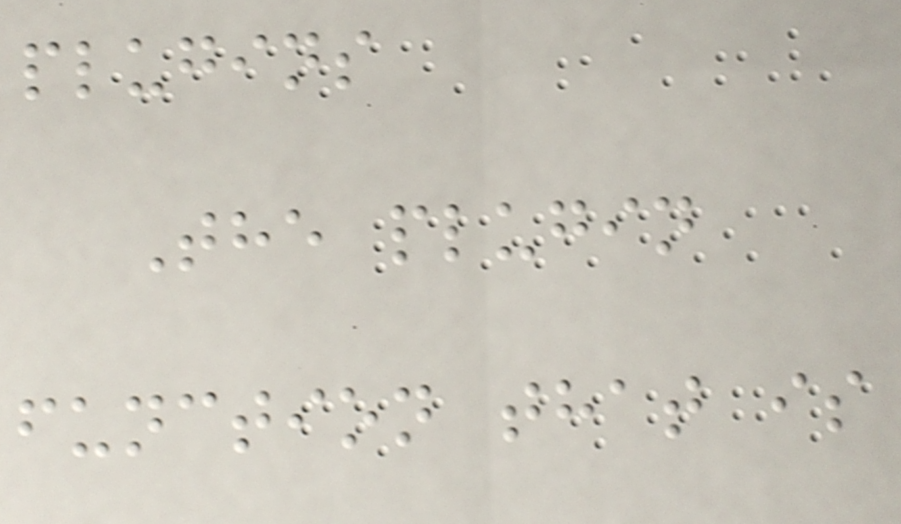plugins
The plugin
function that is
